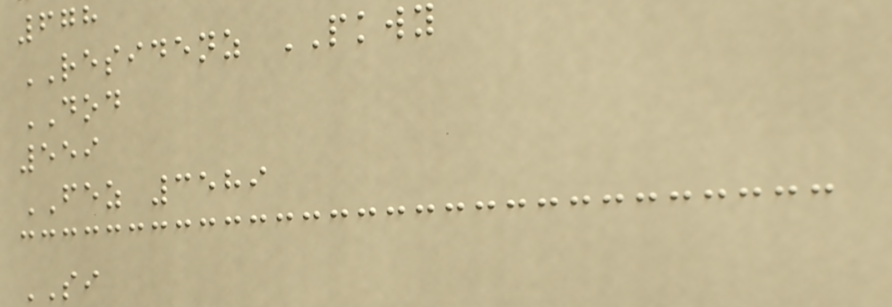678
RESIDENZ PKWY
DOD
559
FEZ 3589
SI
